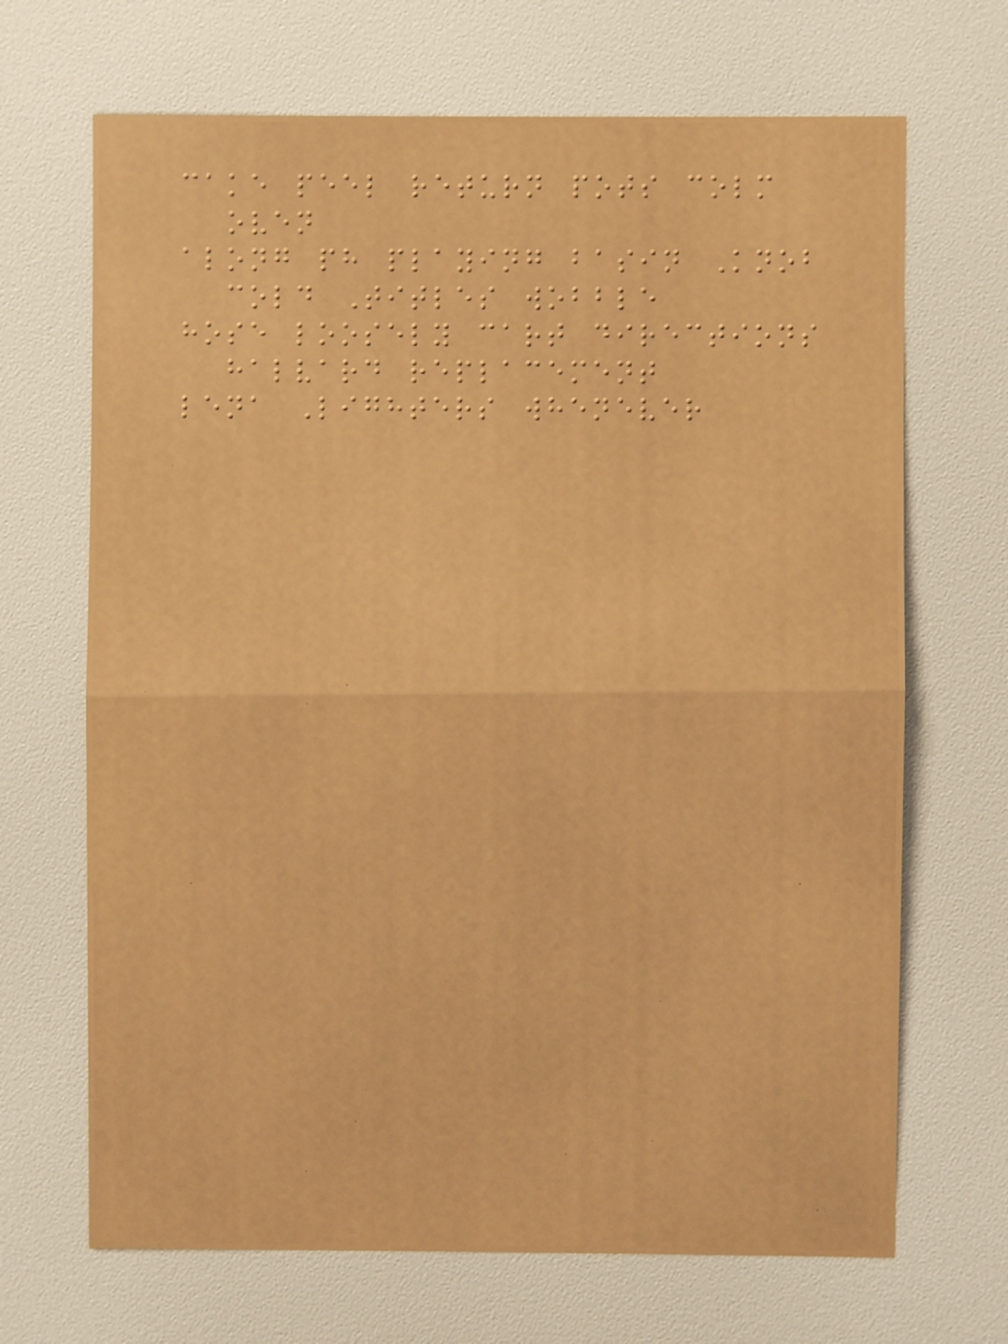cake peel return pots colm
oven
along ph playing basin Knob
cold Titles wobble
hose loosely cart directions
halvard replacement
lena Lighters whenever
